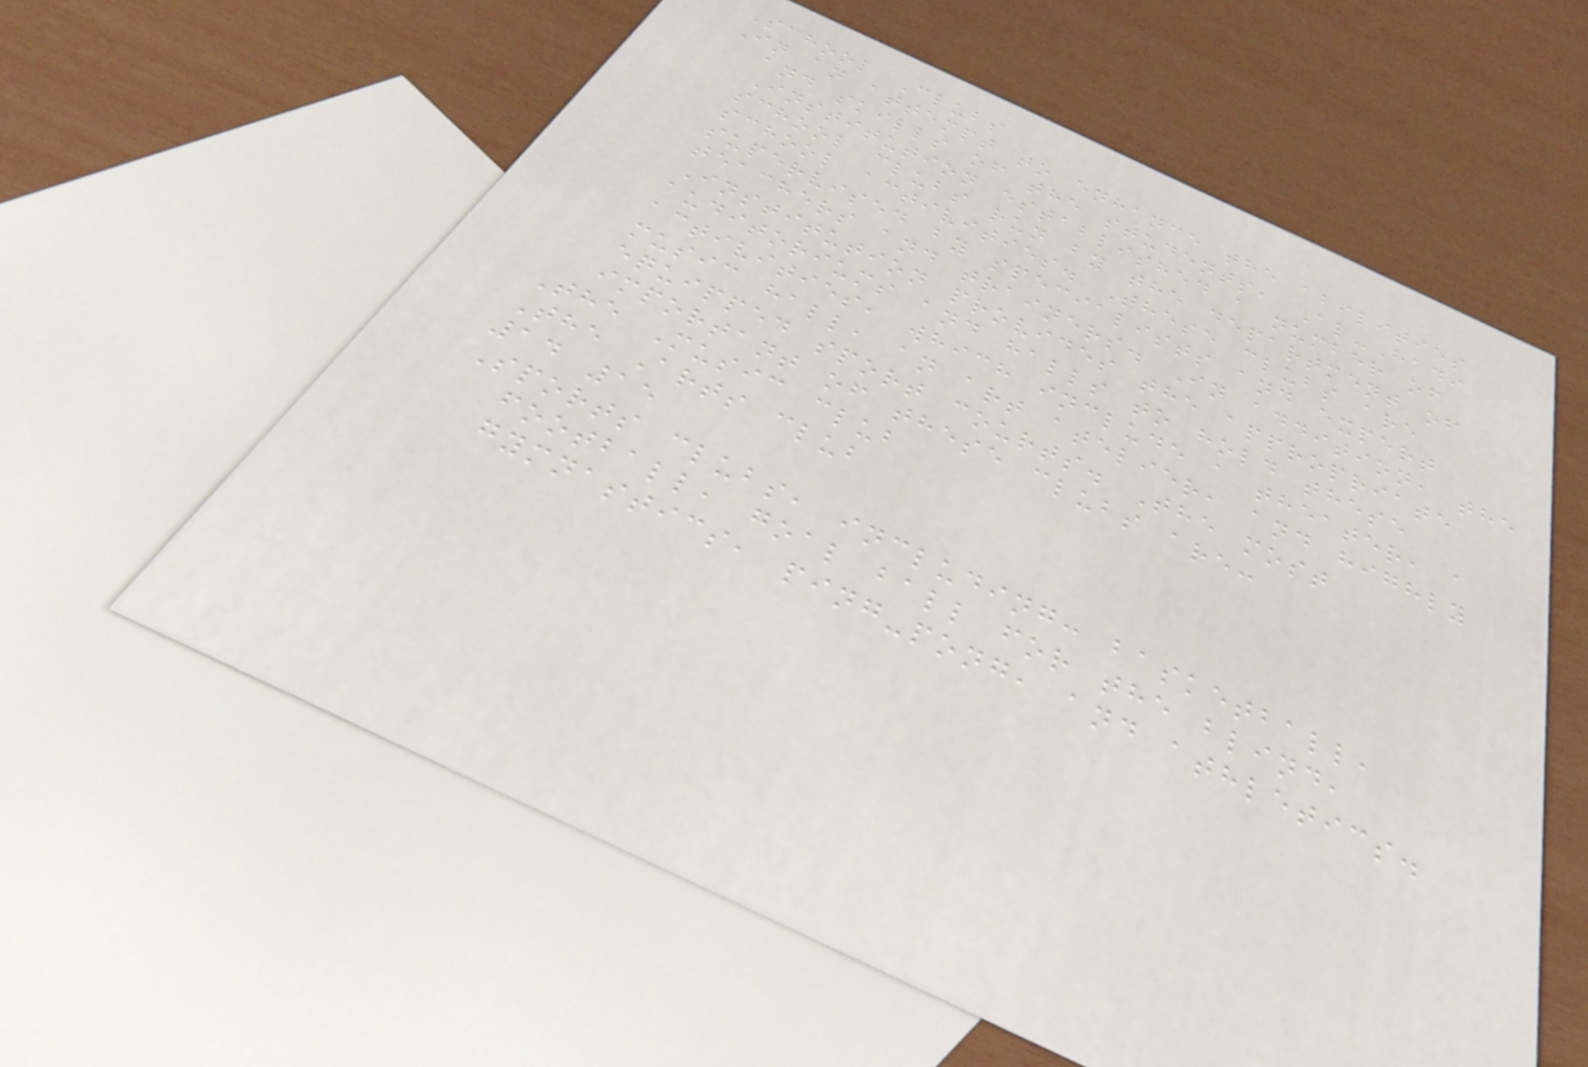School Clubs
In an attempt to enhance the abilities
and skills of the students, Al-Hadi
Institution established a number of
school clubs run by the department of
school activities. These clubs are
supervised by specialists and expert
teachers and trainers. In addition, the
Institution provides the appropriate
auditoriums and halls to hold these
activities, which include a theater, a
music hall, an art atelier, and highly
equipped sport courts. The most
important of these clubs are:
The Music club
The Arts club
14 15
Sports clubs, including: basketball,
football, goal ball for the blind,
gymnastics, ping-pong, and athletics.
